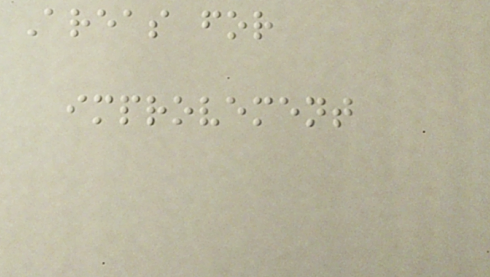Areas for
improvement
